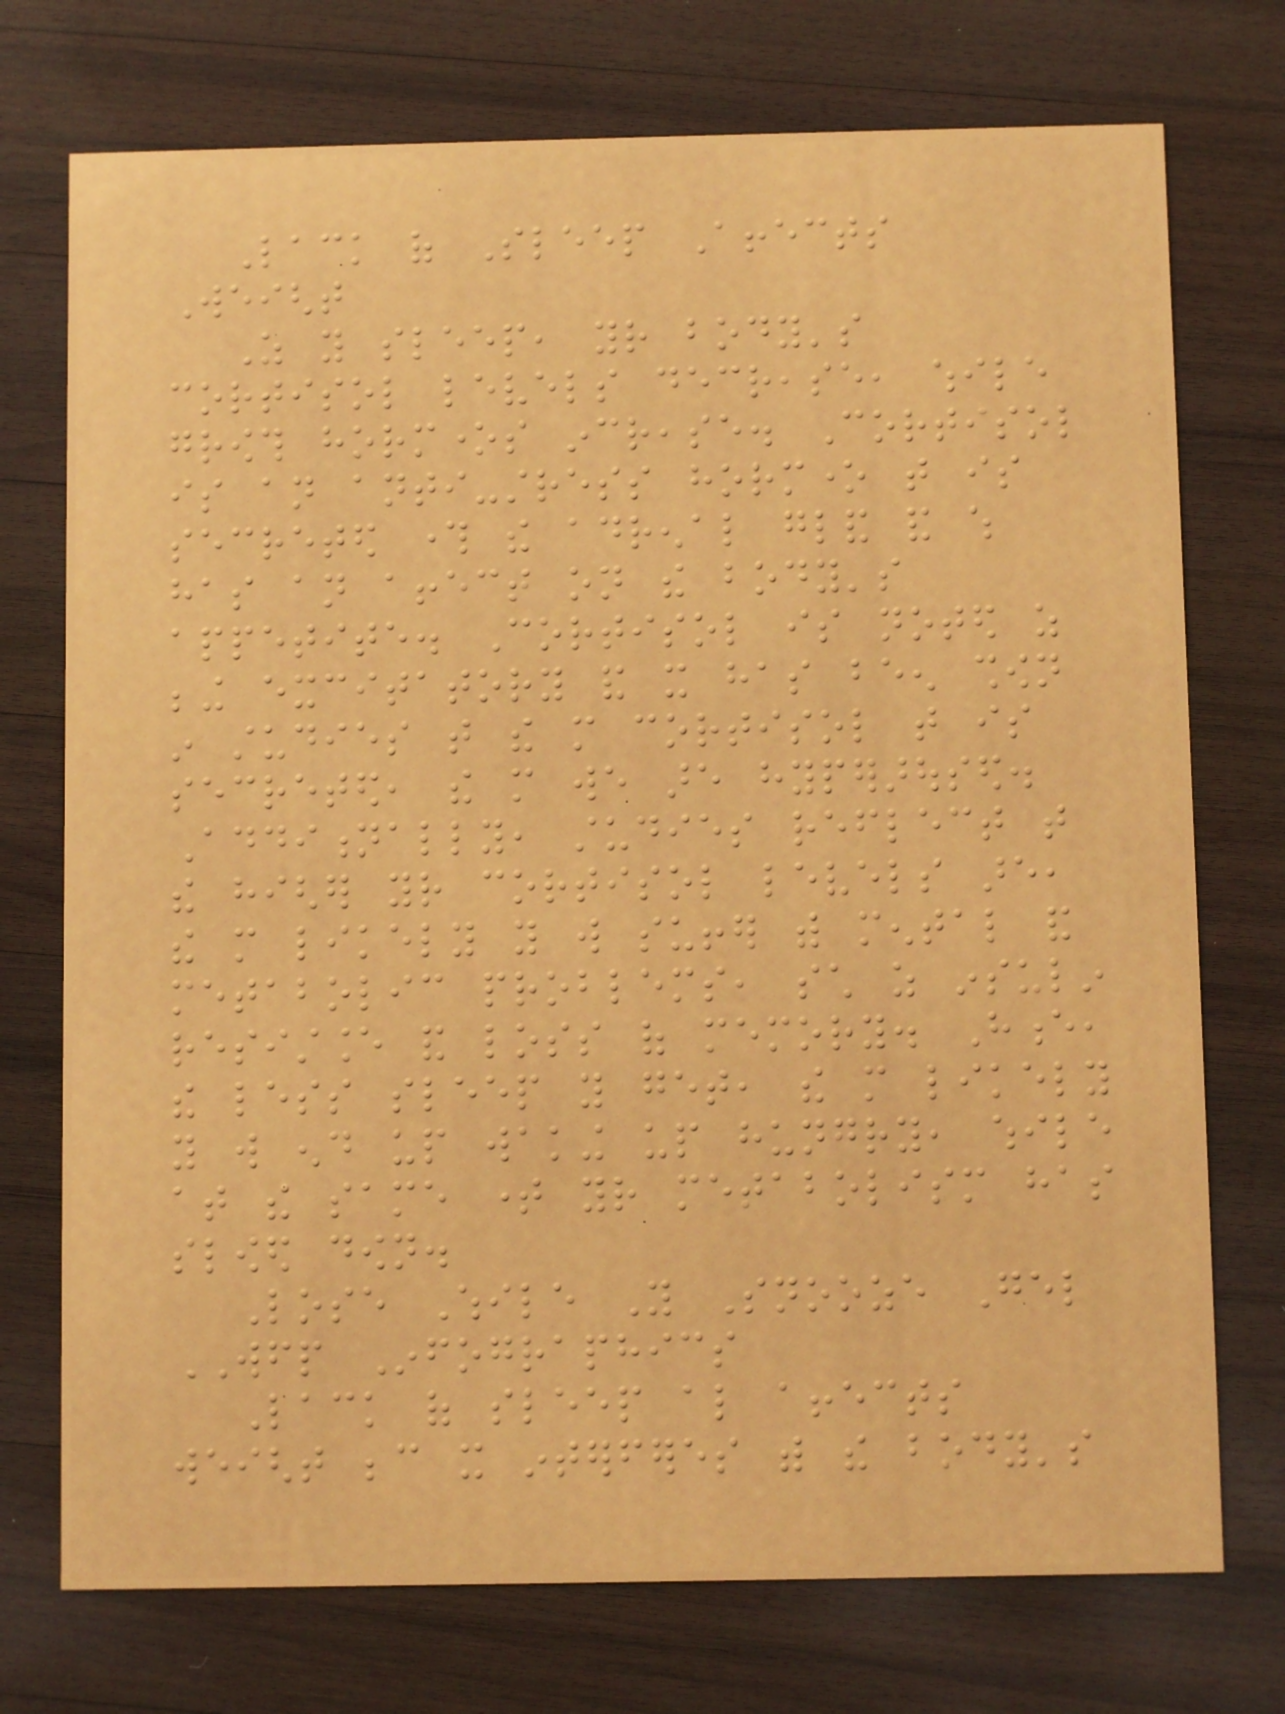Lack of Sleep Affects
Weight
As you sleep, your body's
cortisol levels decrease, while
growth hormones increase. Cortisol
is an anti-stress hormone that is
secreted through the adrenal gland and which
has an affect on the body's
appetite. Cortisol is noted as
being excitatory and it has been shown
in studies that the more cortisol that is
secreted, the more we are hyperaroused.
Additionally, studies reflect that
the higher your cortisol levels are,
the more likely you will suffer with mental and
metabolic problems, such as insulin
resistance and loss of memory. Hence,
the less sleep you get, the more likely
you will end up waking up hungry, while
at the same time your metabolism has
slowed down.
Lose While You Snooze Gel
WFP Infographics
Lack of sleep also affects
weight because it interferes with the body's
